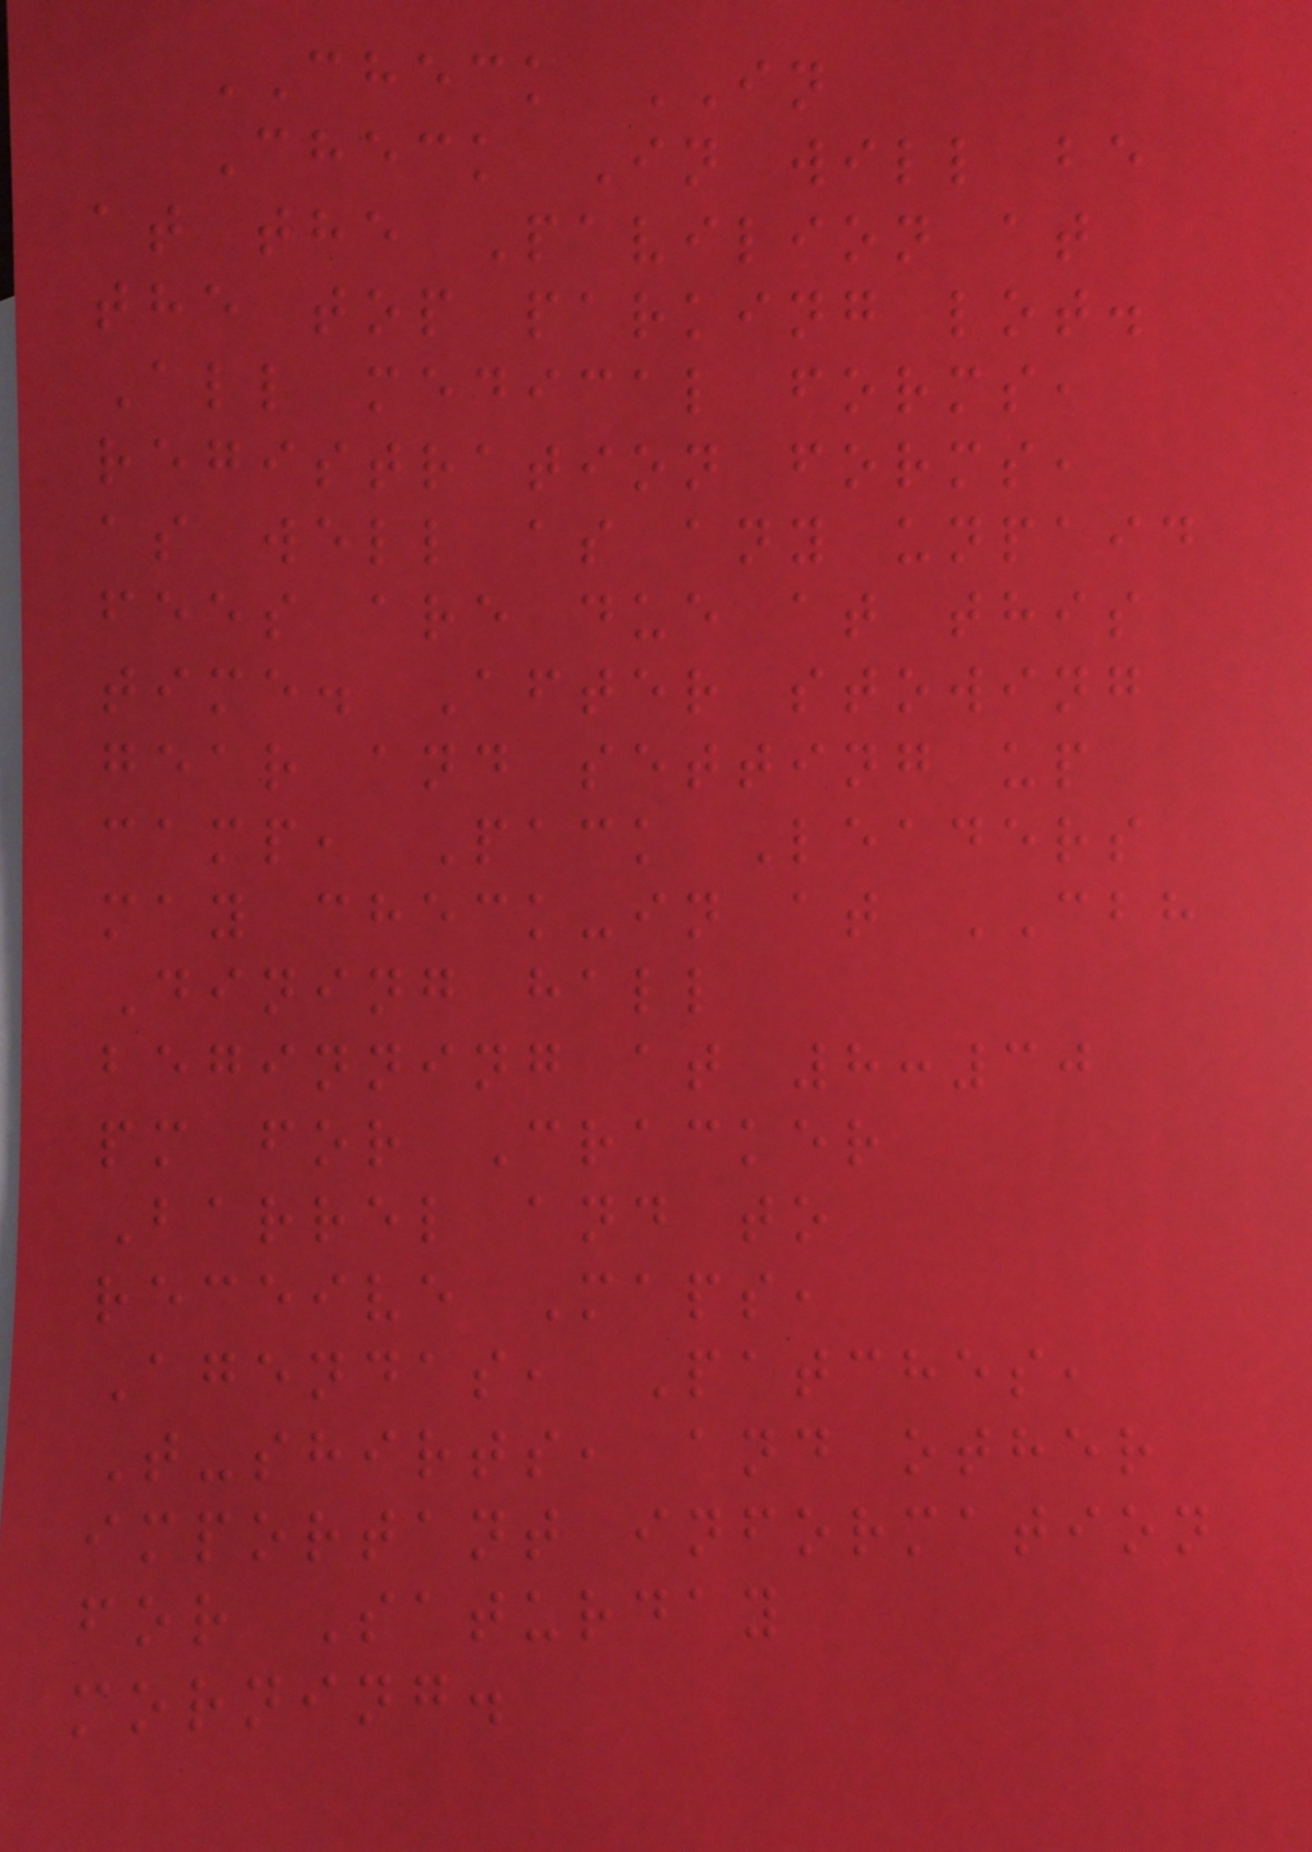CHECK IN
Check In will be
at the Pavilion at
the top parking lot.
All medical forms,
registration forms,
as well as any unpaid
fees are due at this
time. After stowing
gear and setting up
camp, Pack Leaders
may check-in at CBH
Dining hall
beginning at 8:30
pm for Cracker
Barrel and to
receive Maps,
Agendas, Patches,
T-shirts, and other
important information
for Saturday
morning.
